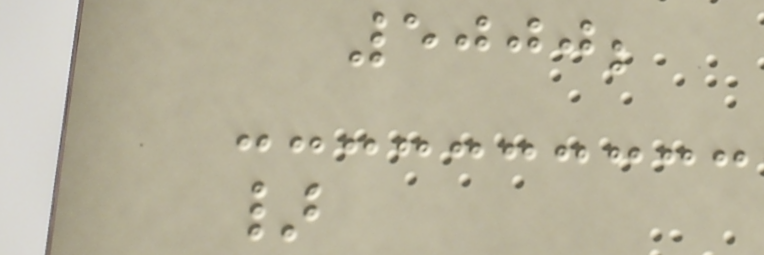5000;
}
